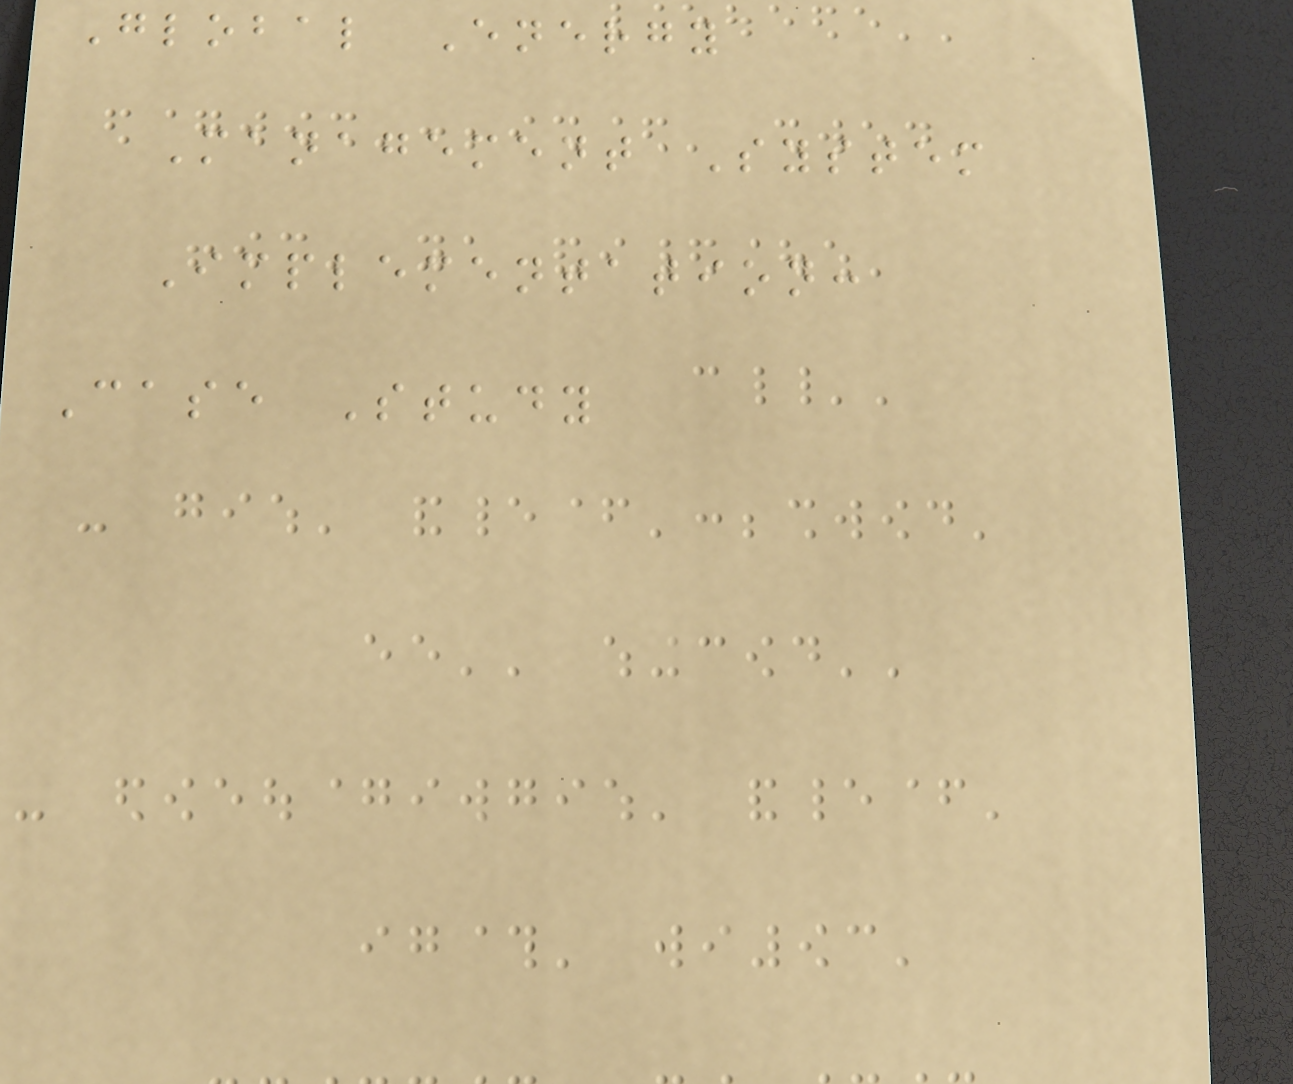Global Energy
Management System
Implementation:
Case Study
